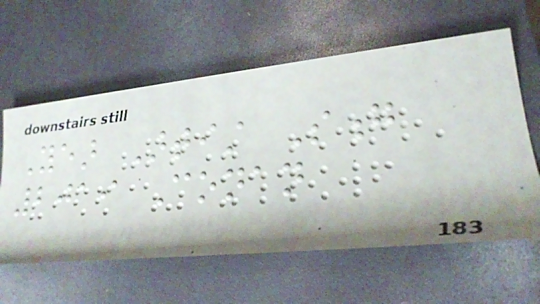Year Artist Song
2019 Conan
